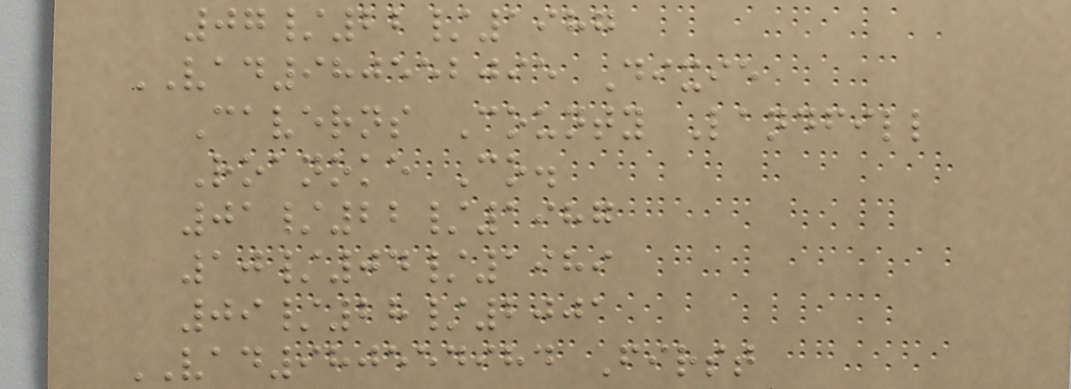07/22/1987
VAD980552095 Dixie
Caverns County Landfill
Roanoke Co.
01/22/1987
10/04/1989
09/28/2001
VAD980554984 First
